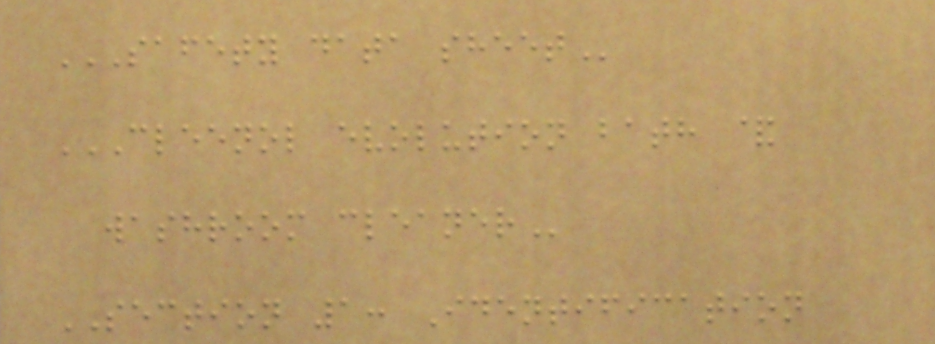SAFETY DATA SHEET
CLEENOL EVOLUTION BATH &
WASHROOM CLEANER
SECTION 1: Identification
